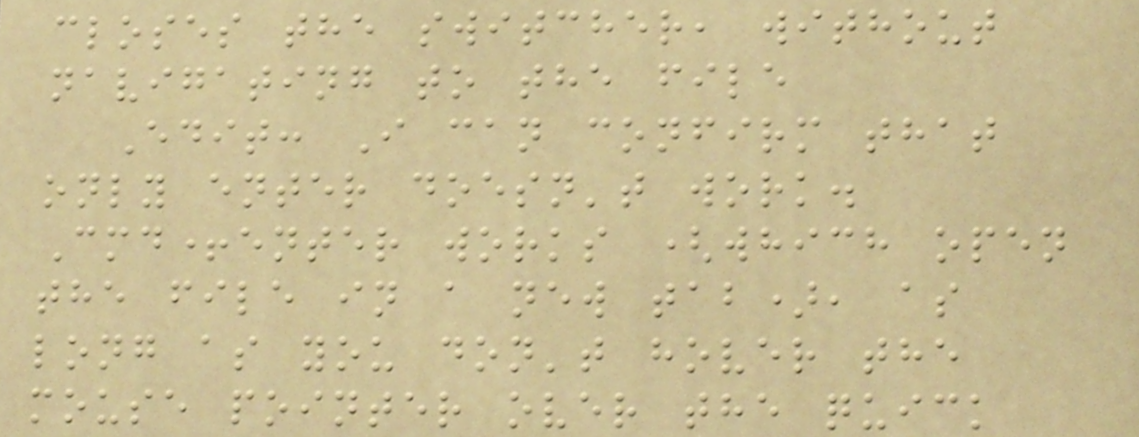closes the switcher, without
navigating to the file
Edit: I can confirm that
only enter doesn't work.
Cmd+enter works (which open
the file in a new tab), as
long as you don't hover the
mouse pointer over the quick
